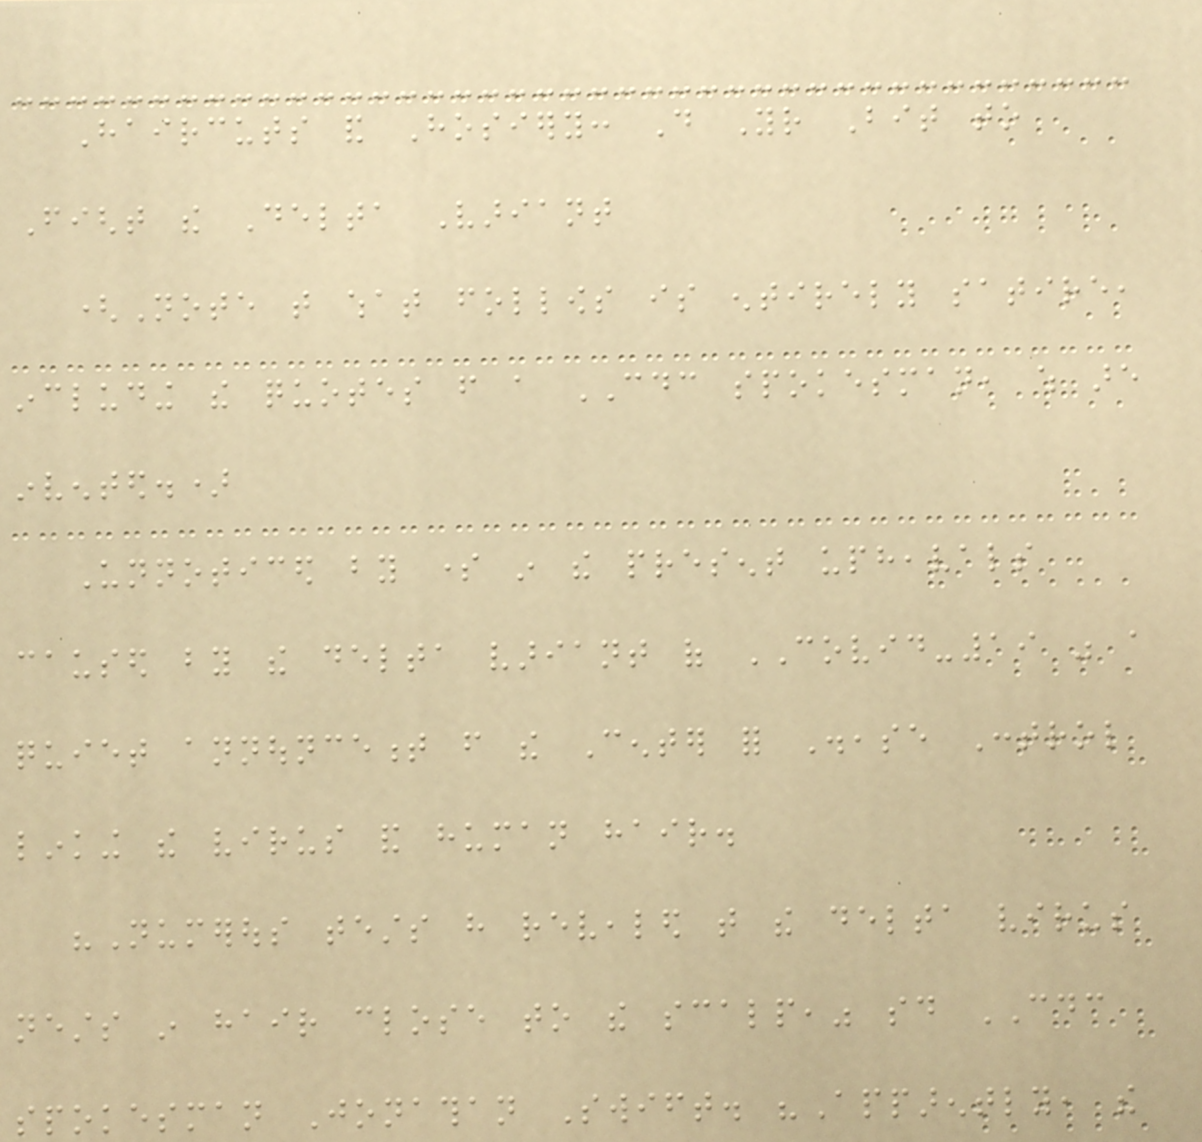Haircuts and Hosiery: Do Your Bit to
Fight the Delta Variant
(Note that what follows is entirely satire,
including the quotes from a CDC spokesman, which are
invented.)
Unnoticed by some in the present upheavals
caused by the delta variant of COVID-19 was a
quiet announcement from the Center for Disease Control
linking the virus and human hair.
"Numerous tests have revealed that the delta virus
nests in hair close to the scalp," said CDC
spokesman Jonathan Swift. "Apparently, the
